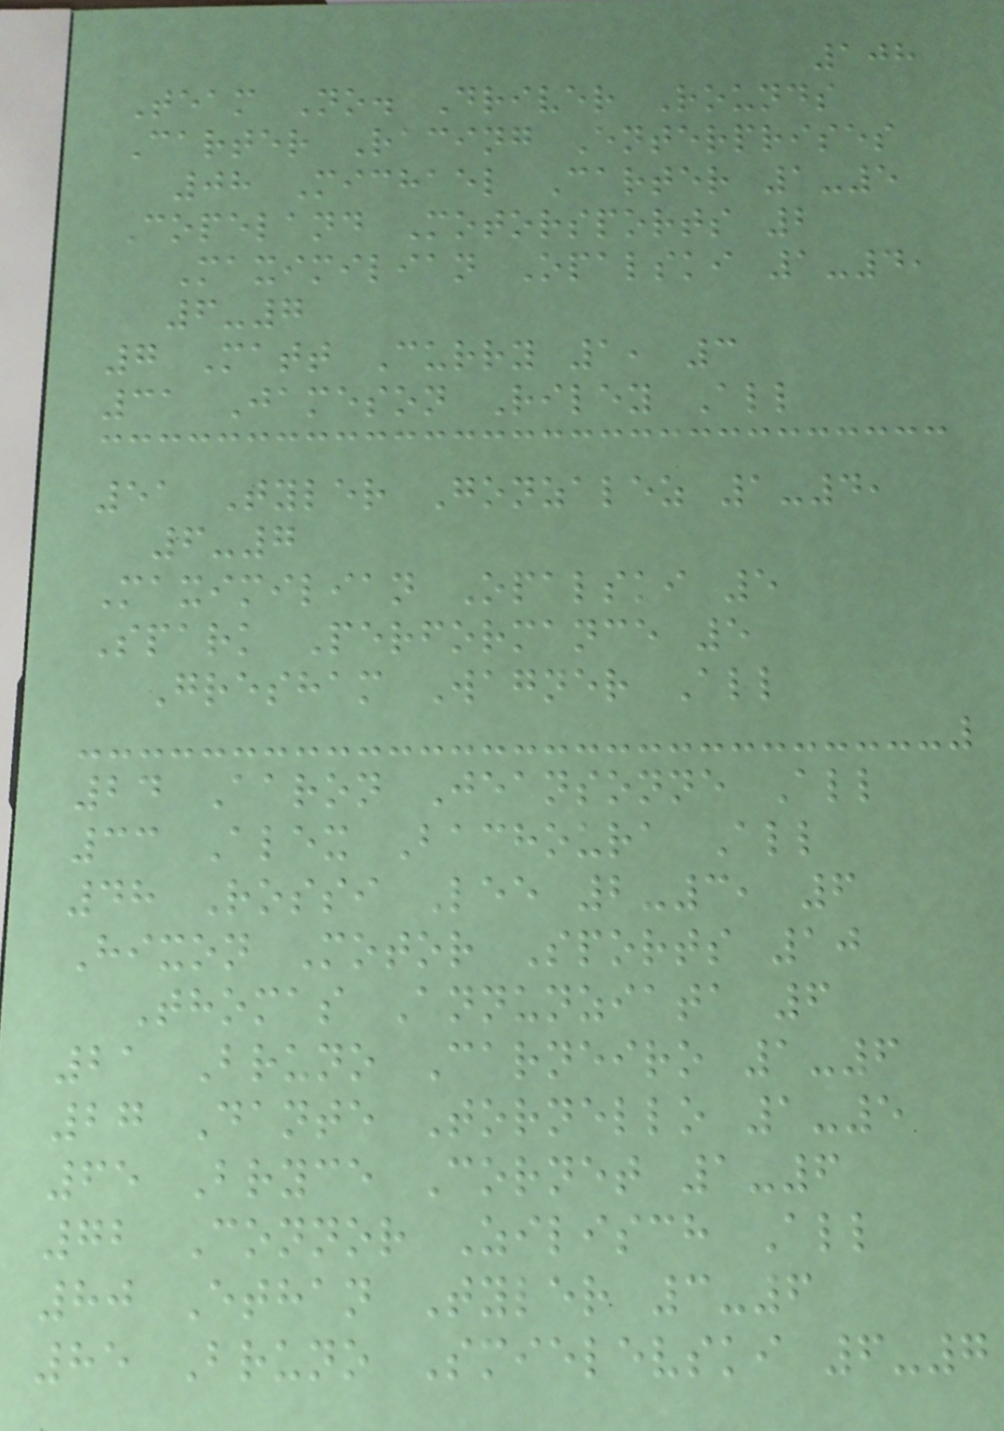108
Team No. Driver Rounds
Carter Racing Enterprises
08 Michael Carter 1-5
Copeland Motorsports 2
Maximilian Opalski 1-4,
6-7
7 Matt Curry 1, 3
31 Jameson Riley All
51 Tyler Gonzalez 1-4,
6-7
Maximilian Opalski 5
Spark Performance 5
Gresham Wagner All
24 Aaron Jeansonne All
33 Alex Bachoura All
48 Rossi Lee 2-3, 6
Hixon Motor Sports 10
Thomas Annunziata 6
21 Bruno Carneiro 1-6
27 Dante Tornello 1-5
65 Bryce Cornet 1-6
72 Connor Zilisch All
80 Ethan Tyler 3-6
85 Bruno Smielevski 6-7
